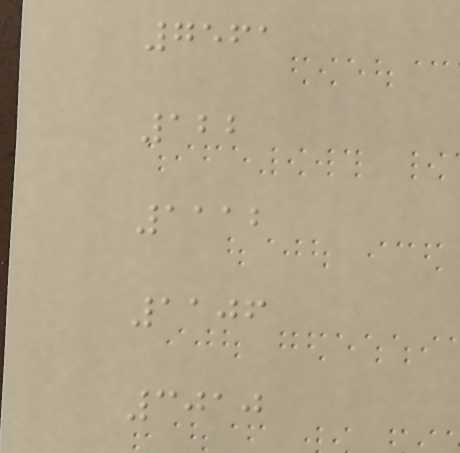7561
122
1112
1106
3010
